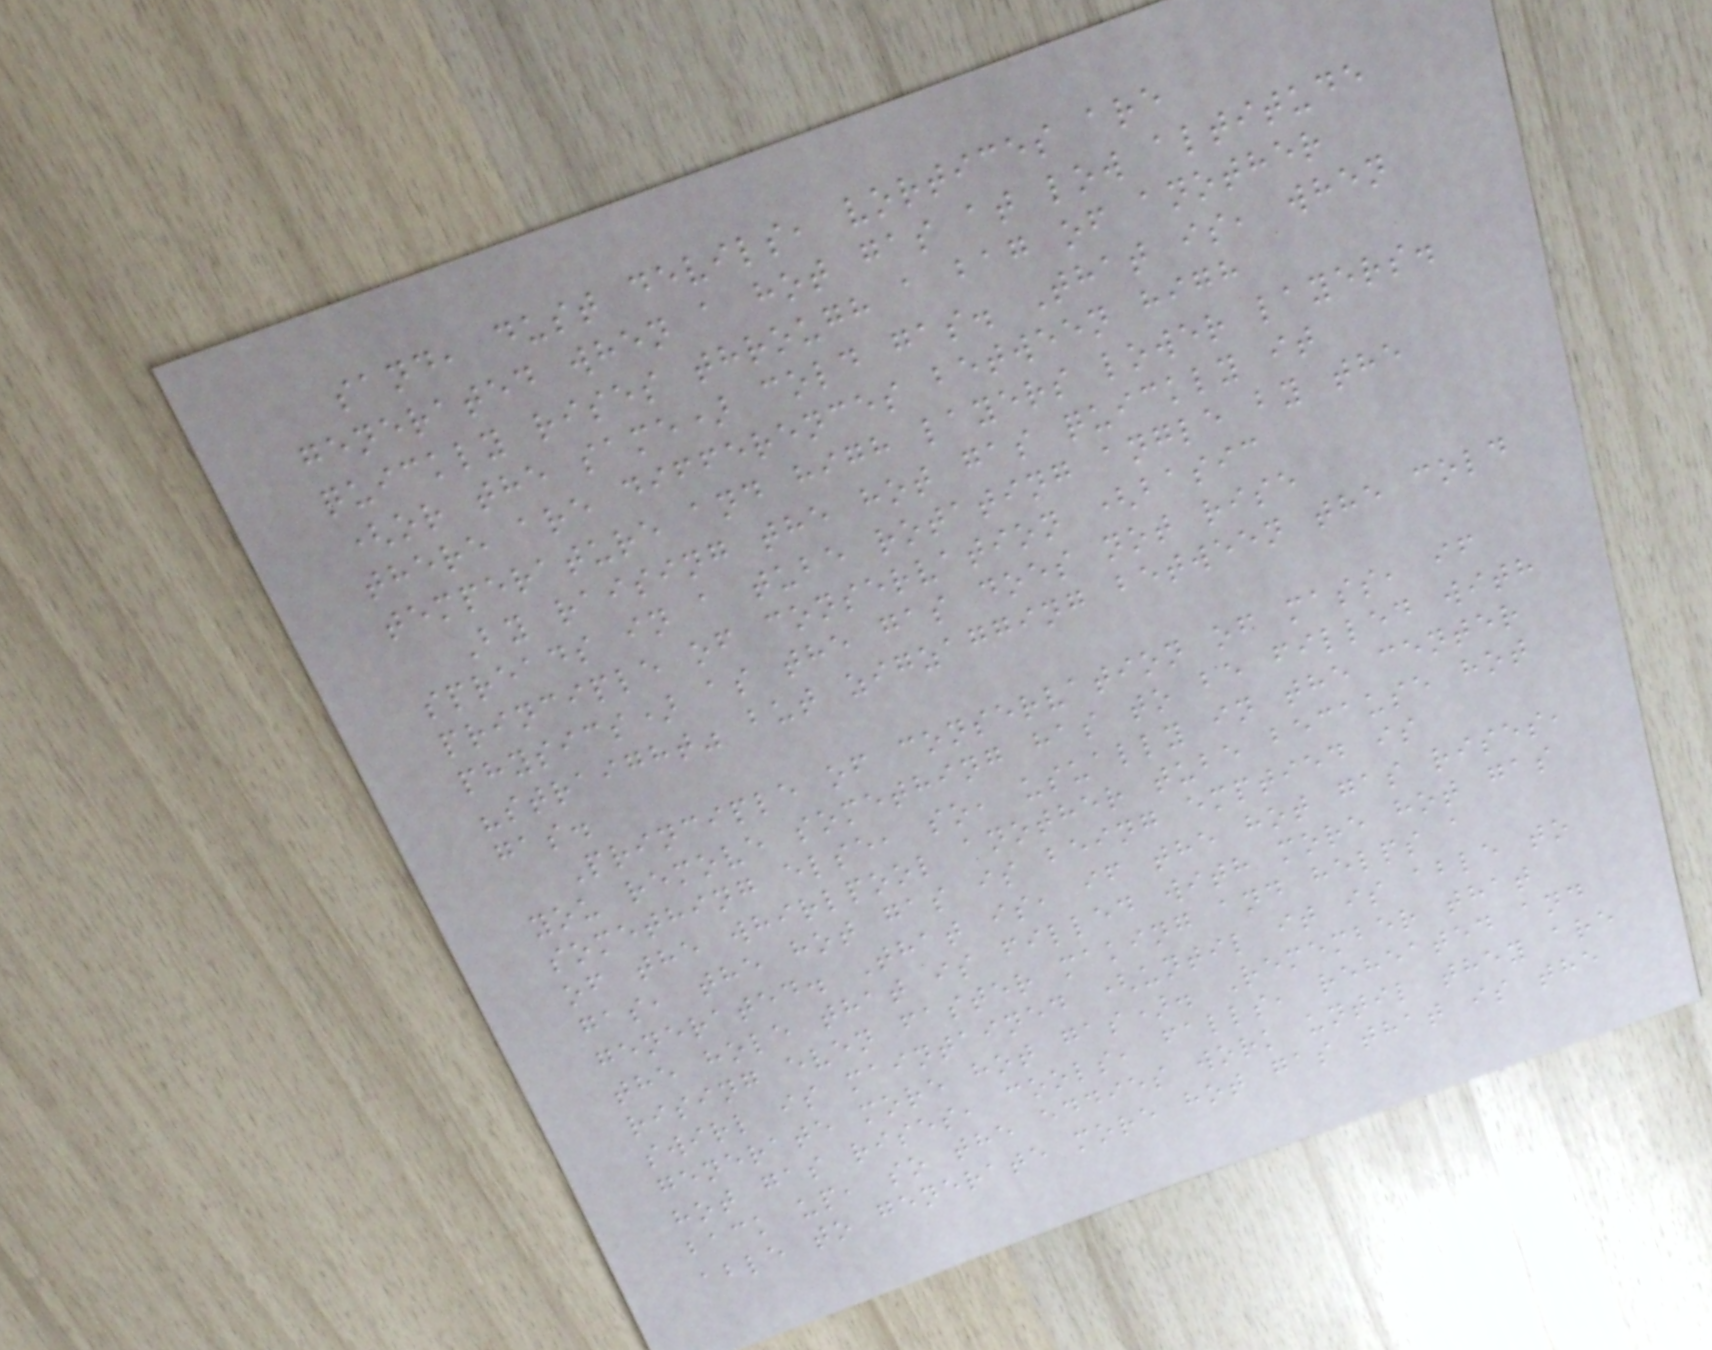sand, dust devils, vortices are
generated when a hot gas at low altitude
quickly rises through a bag of another
(or the same) cold gas. That is, when
there are differences between high
temperature and high layers lower layers.
By raising the hot gas quickly it
spreads in a tube rotating angle by the
principle of conservation (basic
physics) as the gas does not rise
"straight" but zigzagging between the cold
gas.
Principle of conservation of mass, if
you remove something has to be filled with
something else, so, usually in the center
of the whirlpool another tube because hot
gas, the hot gas is being emptied is
generated. That is, if the hot gas rises,
the hole that is filled with more hot gas
rising even faster making and helps a
swirl is maintained (until it is able to
generate more hot gas). Remember that
hot gas rises, cools, falls, reheated and
back up, so the eddies work until they are
able to generate more hot gas that is the
